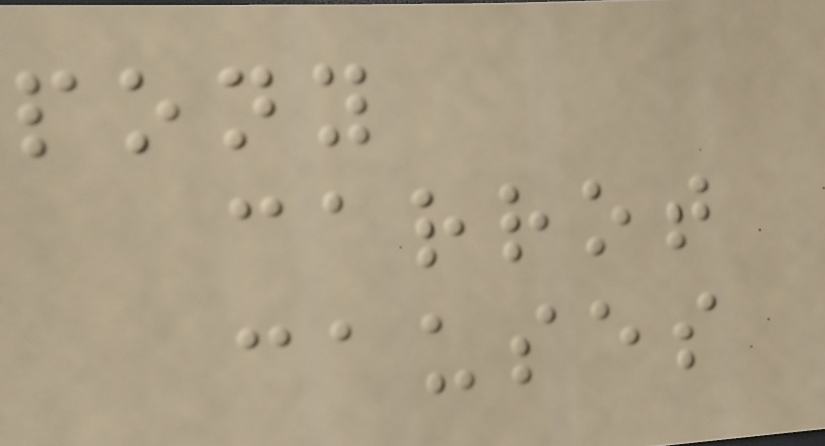pony
carrot
causes
